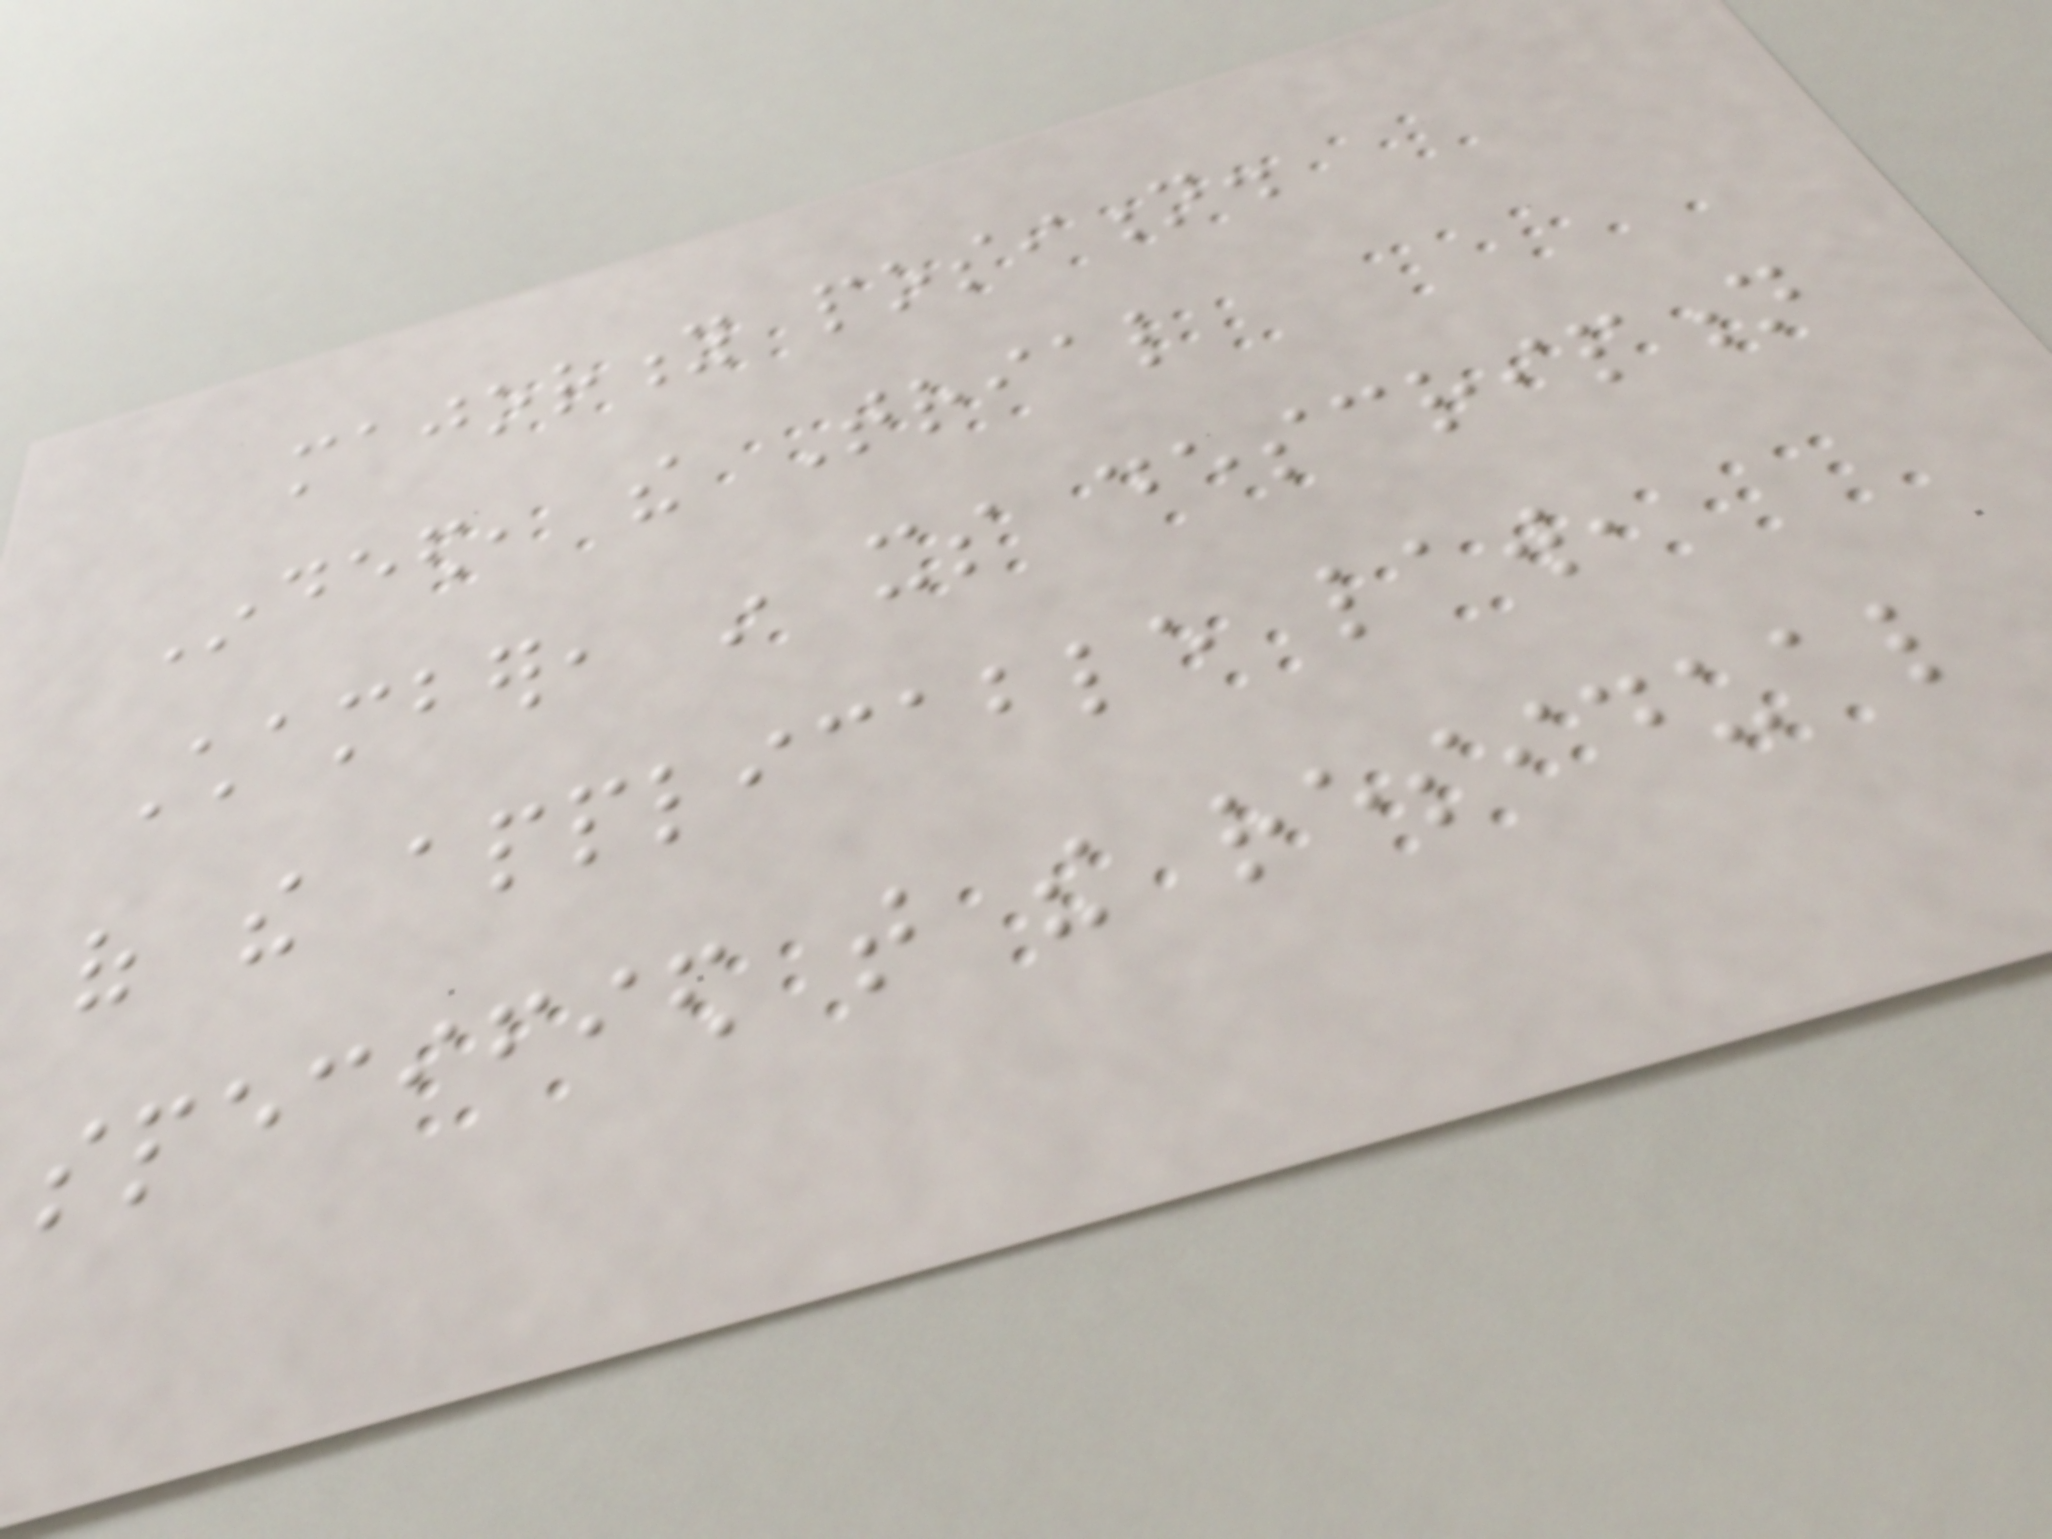majority position.
Indeed, the Trial
Chamber, in its description
of the applicable law,
specified that the residual
